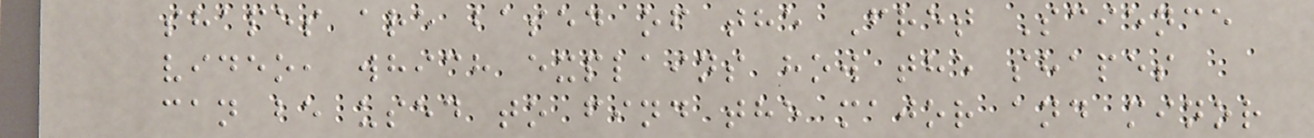shapes are based of the Fret Science
video, which explains how the shapes
can be used to find the major and minor
